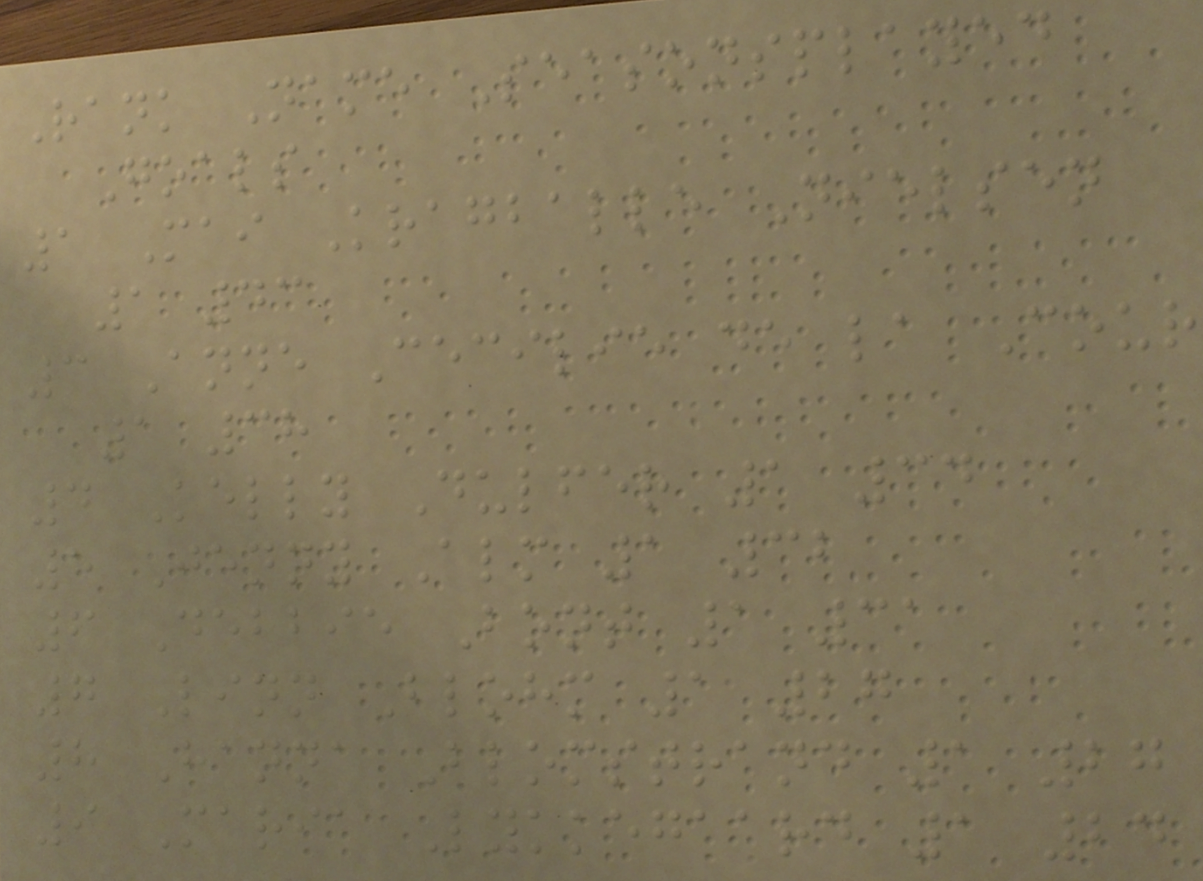Rank Name Seasonsplayed
Goals
1 Mai Kragballe Nielsen
1 43
3 Anne Cecilie de la Cour
1 38
4 Kelly Dulfer 1 34
5 Jenny Alm 1 32
6 Debbie Bont 1 31
7 Linn Blohm 1 27
8 Hanna Blomstrand 1 27
9 Maria Lykkegaard 1 24
